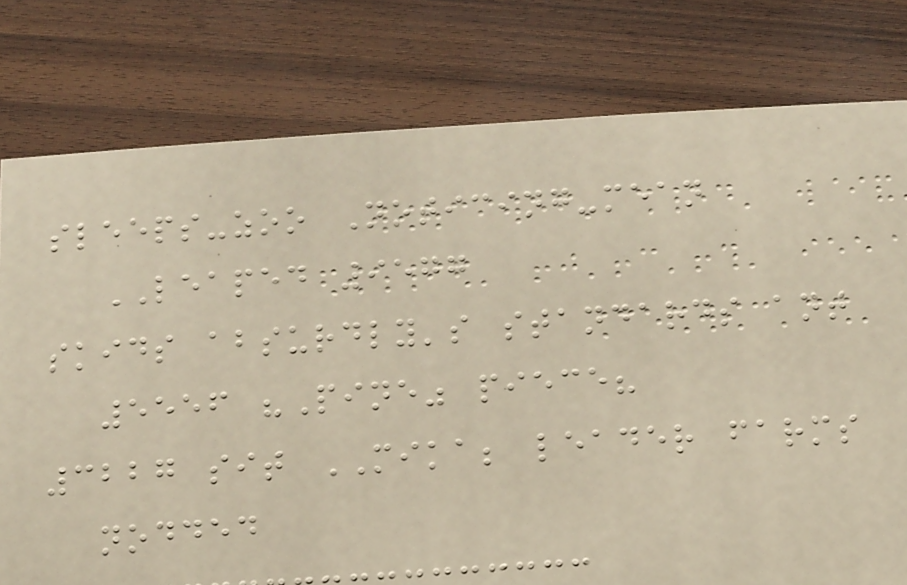sleeps-zoo Noticing-mean
LEAPED 9577
skids absurdly's standards ant
5556 "Pine" piece?
3227 sit MIKA; leader farms
nodded
